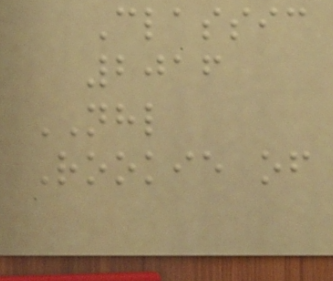Classic
2016
NHL
Rookie of
